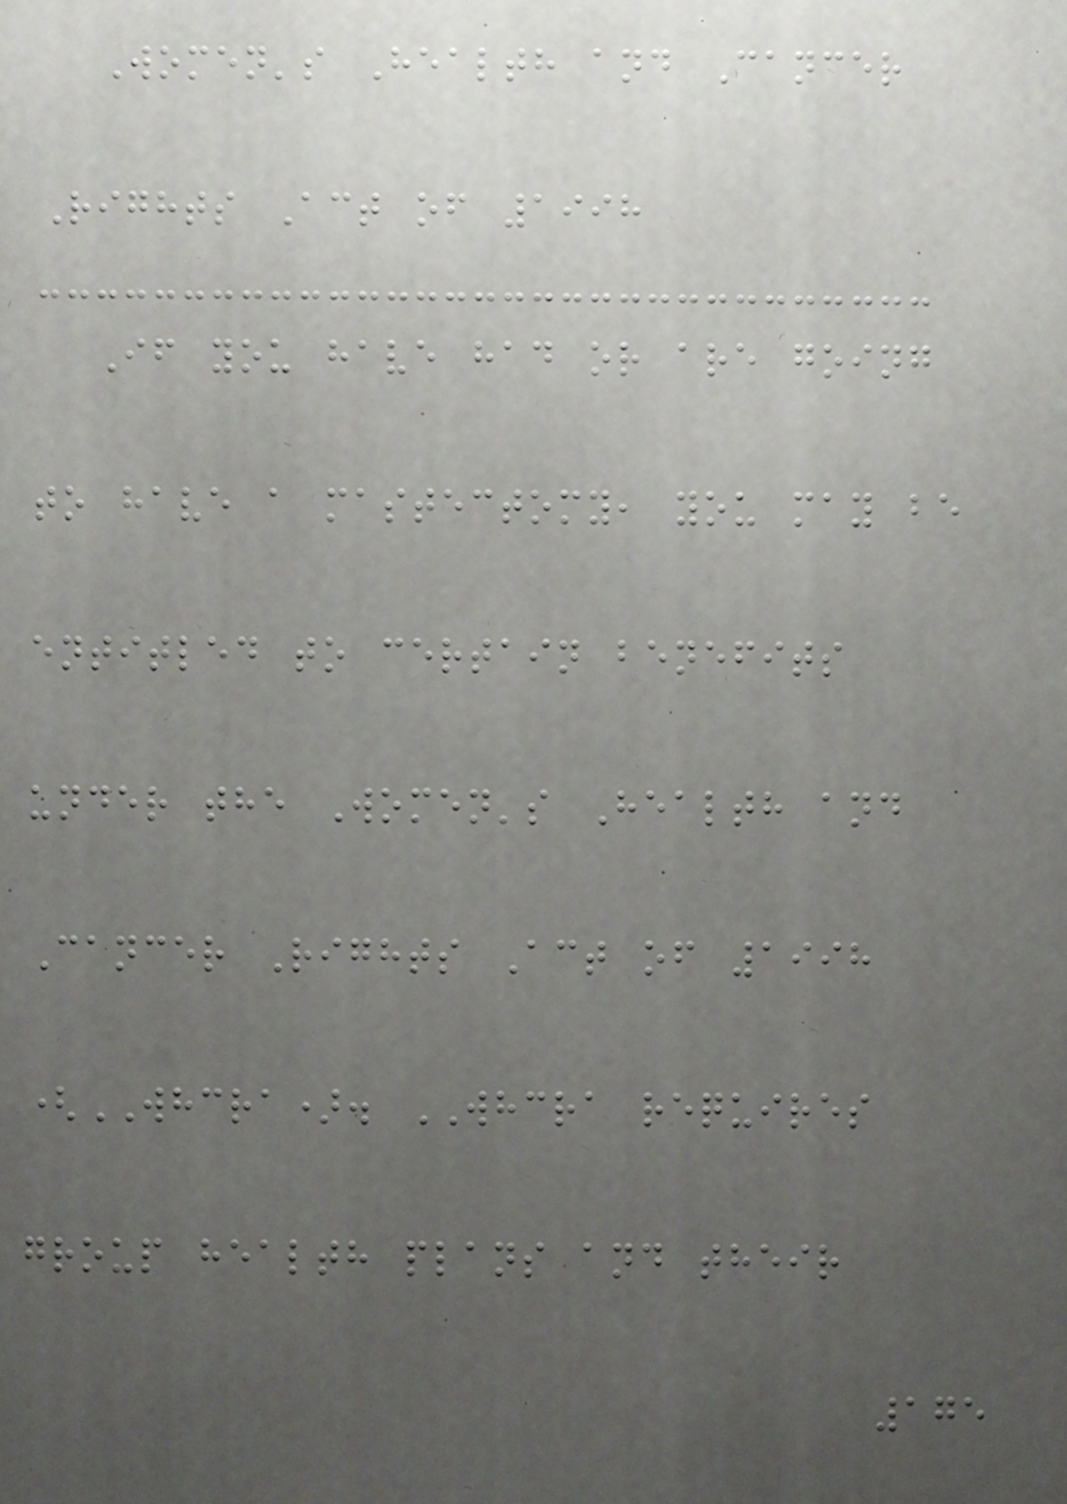Women's Health and Cancer
Rights Act of 1998
If you have had or are going
to have a mastectomy, you may be
entitled to certain benefits
under the Women's Health and
Cancer Rights Act of 1998
(WHCRA). WHCRA requires
group health plans and their
175
